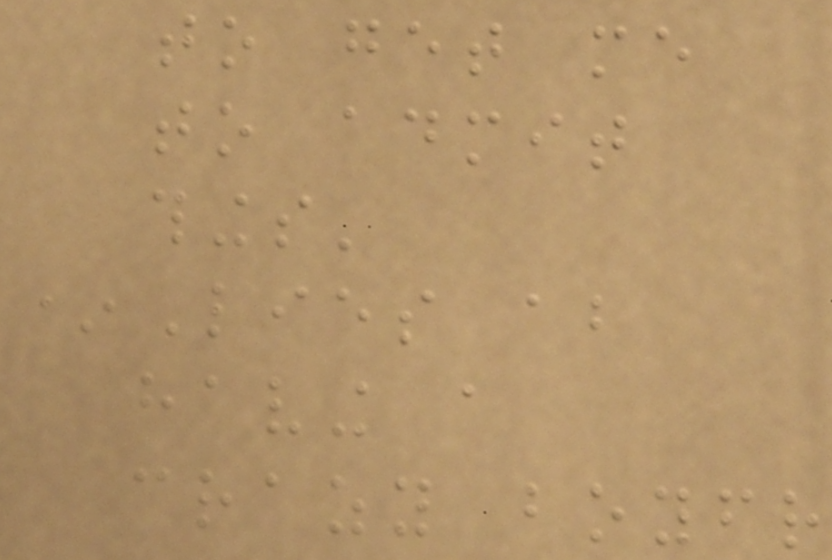to get me
to admit
things'
*Lies about
having a
crazy boyfriend
